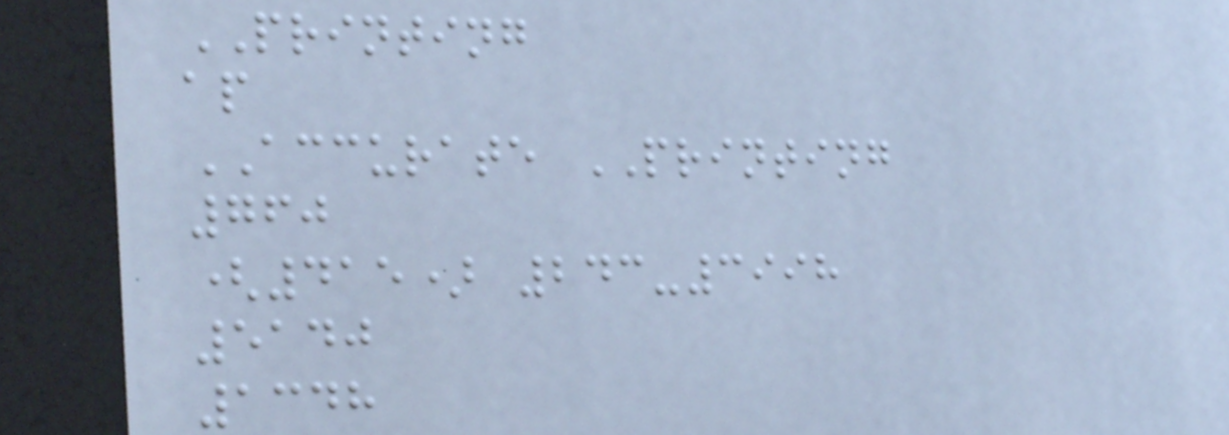PRINTING
ap
ACCURATE PRINTING
760
(415) 243-3998
5140
1348
